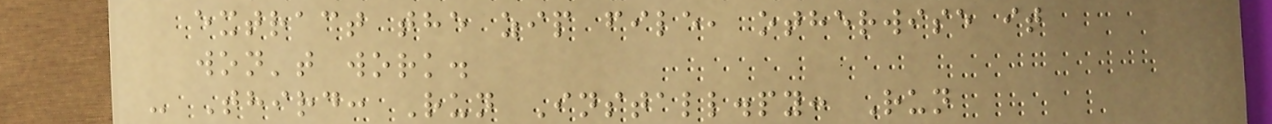extract the zip file, otherwise it
won't work.
- Third: Run Install.py: Run
